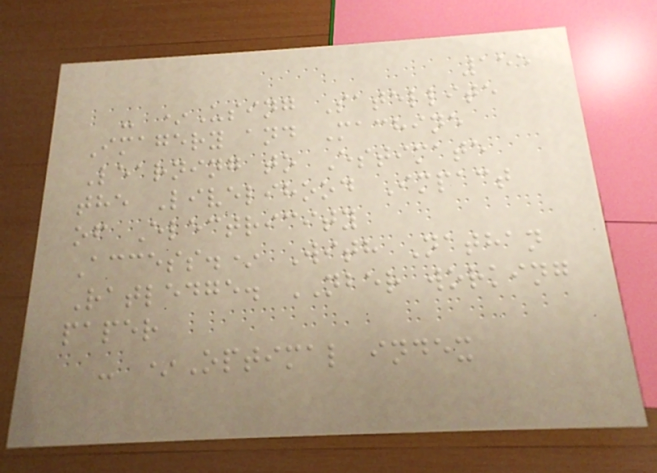155
- *Using Satellite
Imagery and Machine
Learning to Estimate
the Livelihood Impact
of Electricity
Access.* With Nathan
Ratledge. NBER working
paper
- *Optimal index
